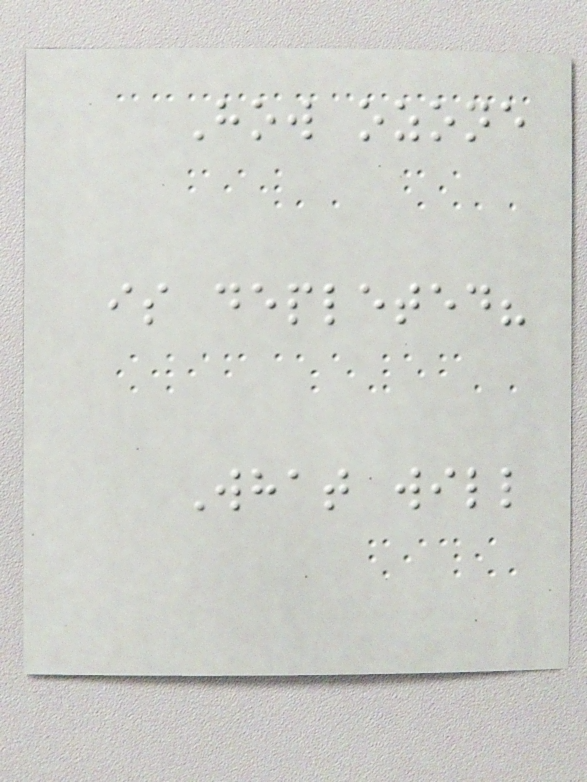How ozone
is depleted?
What will
